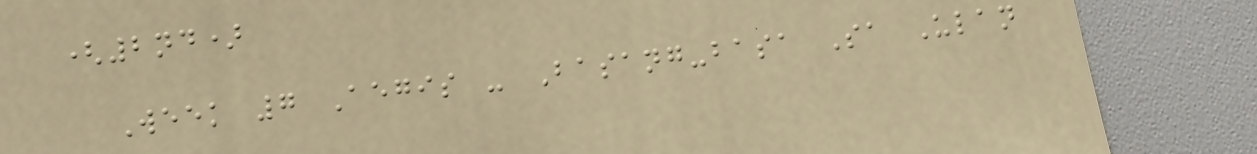(2nd)
Week 7 Aegis - Basang-basa Sa Ulan
